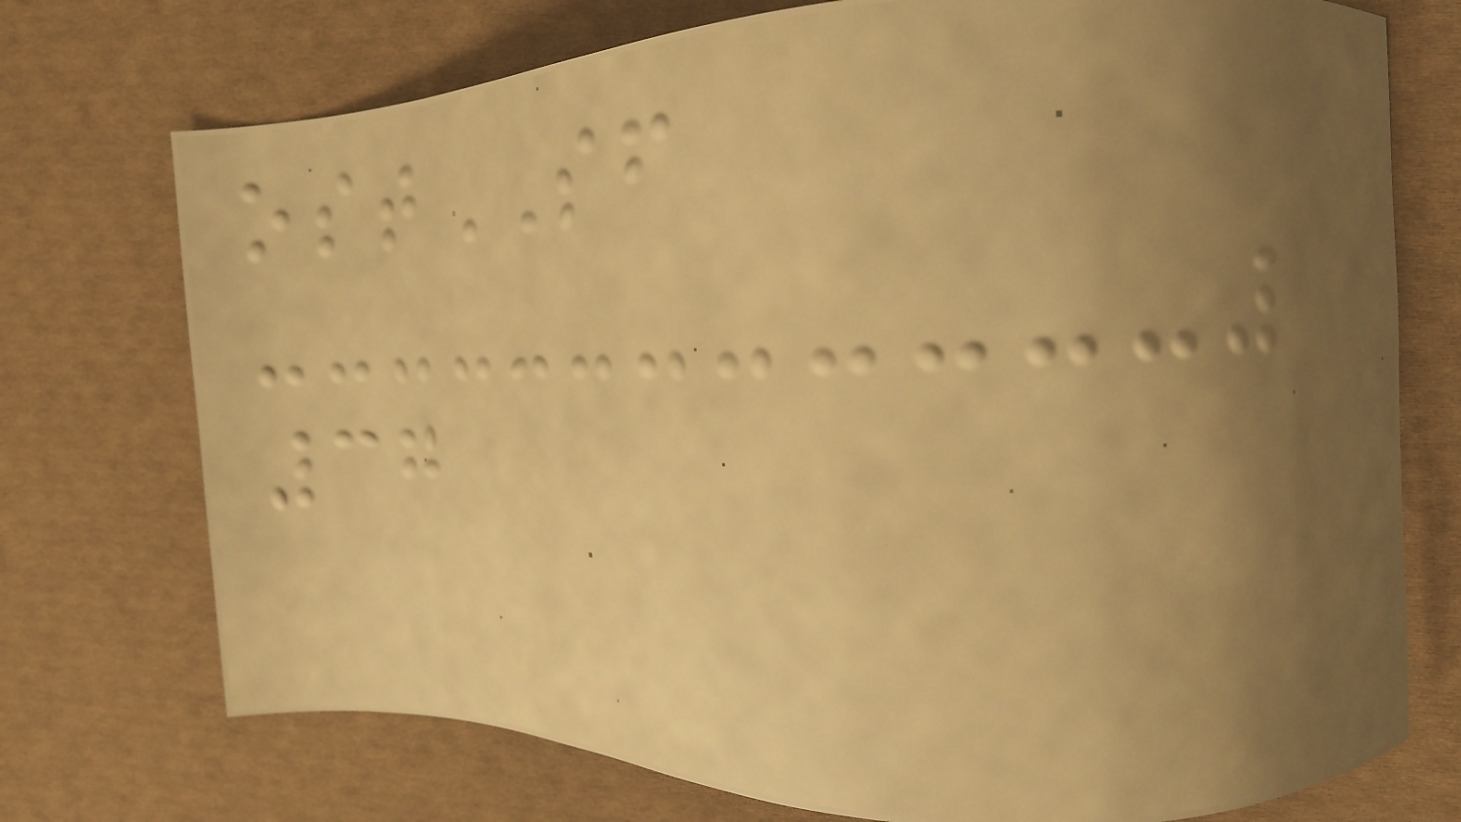ostSF
37
